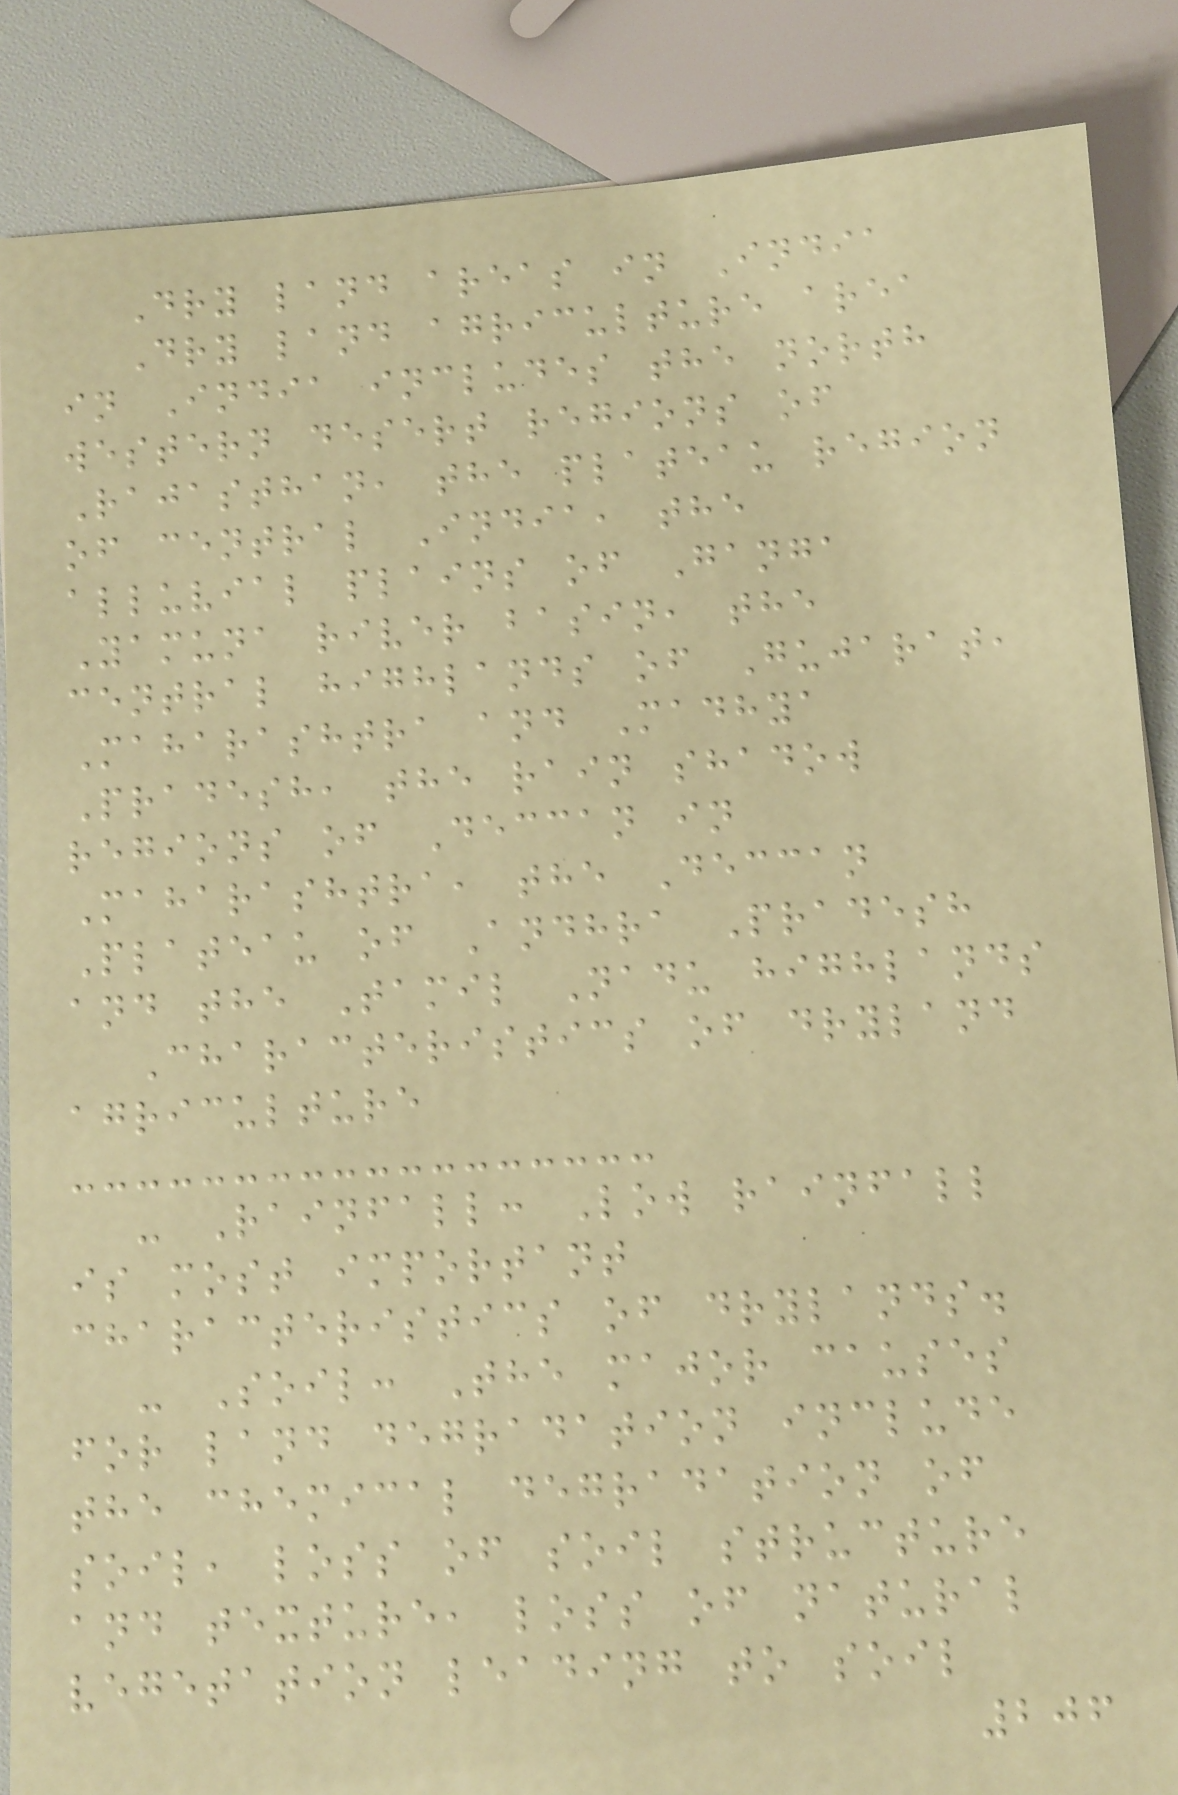Dry land areas in India
Dry land agriculture area
in India includes the north
western desert regions of
Rajasthan, the plateau region
of central India, the
alluvial plains of Ganga
Yamuna river basin, the
central highlands of Gujarat,
Maharashtra and Madhya
Pradesh, the rain shadow
regions of Deccan in
Maharashtra, the Deccan
Plateau of Andhra Pradesh
and the Tamil Nadu highlands
Characteristics of dryland
agriculture
- Rainfall: Low rainfall
is most important
characteristics of drylands.
- Soil: The major causes
for land degradation include
the chemical degradation of
soil, loss of soil structure
and texture, loss of natural
vegetation leading to soil
206
